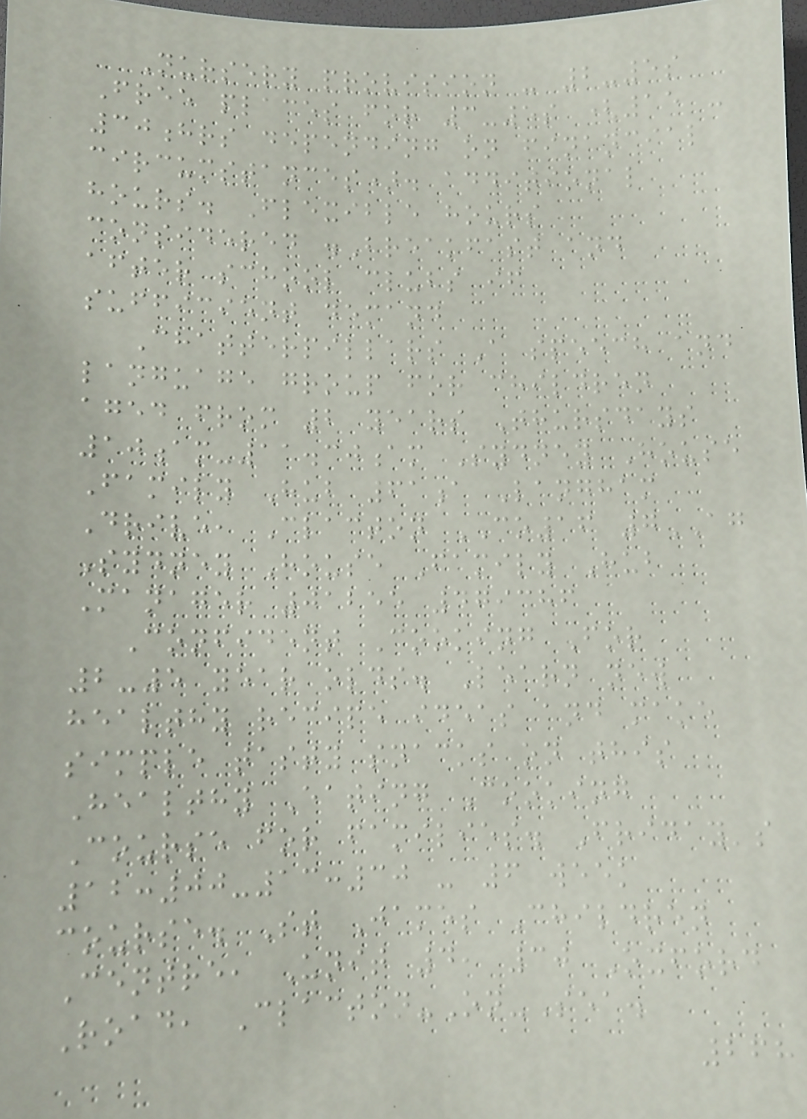Nursery provision - 2-5s
Free places for 3-5s (15 -
30hrs depending on financial
circumstances). additional
hours. Flexible hours
considered .Breakfast and
after school clubs if
sufficient demand
Chatterpillars A speech and
language group for children
aged from 2 years Thursdays
10am-11.30am Sydney House
Family Hub 61a Langham
Drive, Clacton CO16 7AG
Sydney House Family Hub
Manager 01255 479386
Confident Cooking For
2-5 year olds. Learn new
healthy recipe ideas and make
simple tasty snacks on this
Healthy Eating Cooking
Course for families. Friday's
12:00-13:30 - 6 week
course. St James Children
Centre, Unit 4, 30 Oxford
Road, Clacton-On-Sea.
268
